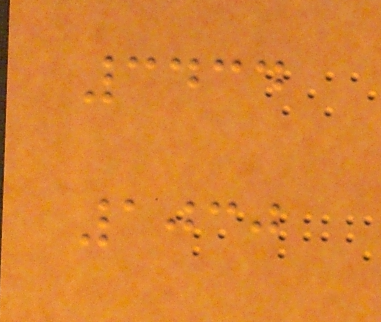3434
1030
